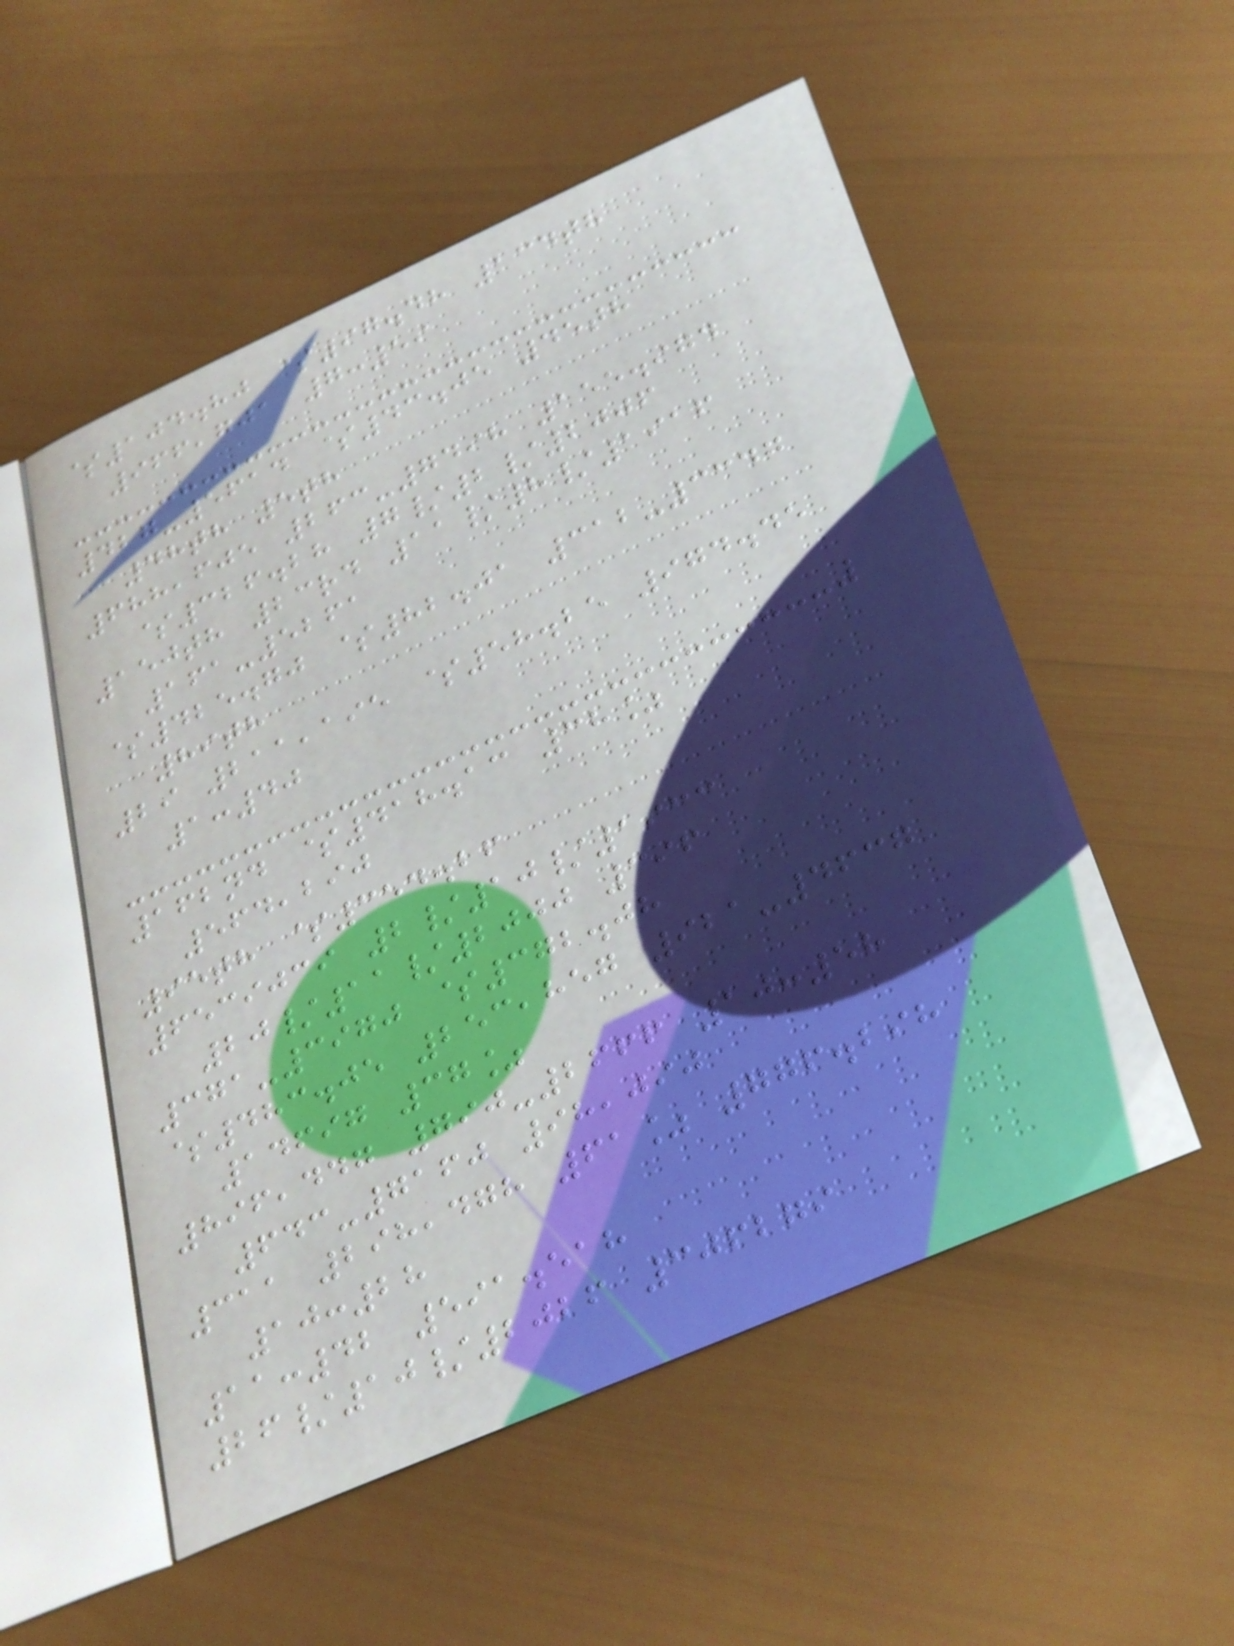$104.80 $97.48 134th
966,701 7:59
427-5614 $43.05 45th
48th 5th
688,605 263-7498 155.974
$326.28 7/2/2006
150th 23rd 11/8/1916
161-5261
$425.70 $82.01 312-3347
89th
29 211,195 $58.25 974.45
1:40
162nd $418.13 38%
564,290
95th $354.26
6539039 2/10/1933
20/11/2000 396
371-3970 $372.08
$483.05 253,857 921-4637
14697 37%
896,447 790-2666 10:58
643-7160 98,090
311 298,478 61% 776.298
10:28
11:42 591.518
26/10/2026 306279
